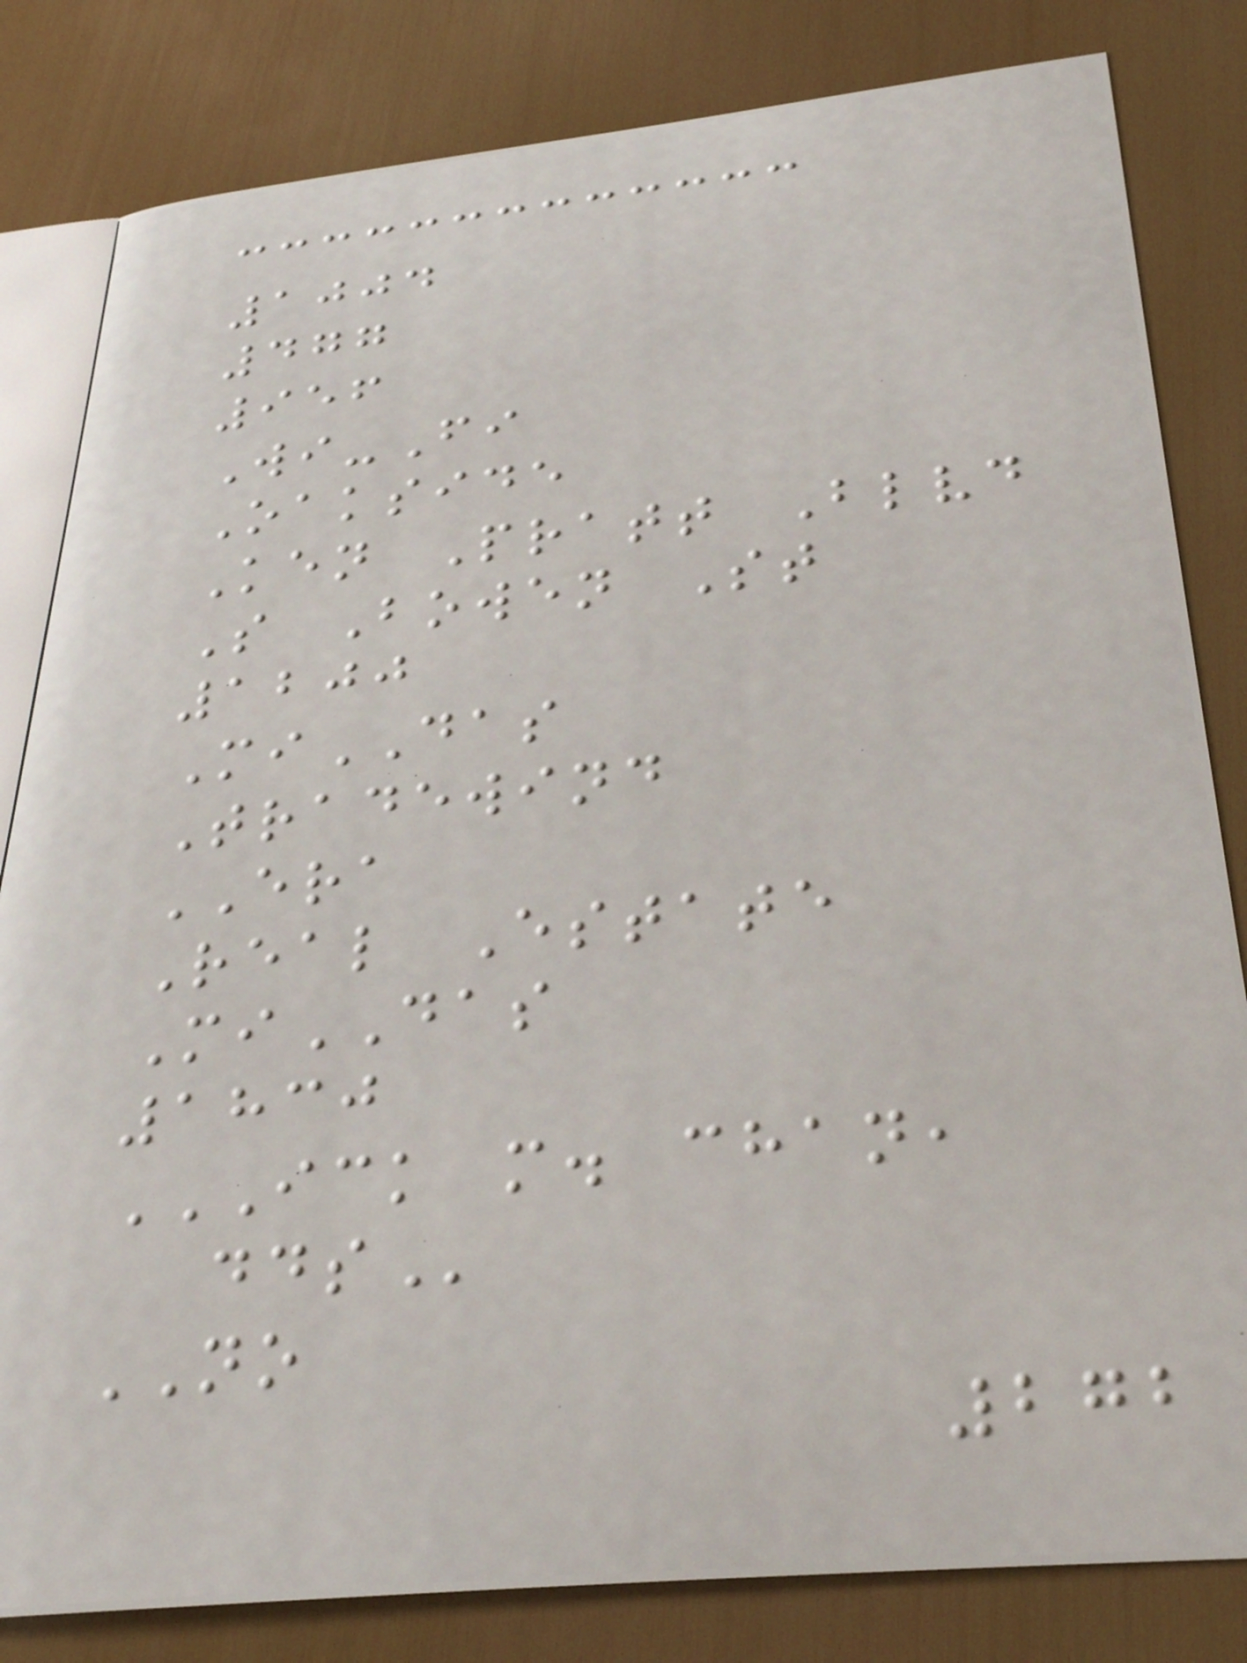1004
477
956
Wi-Fi
Oakside
Ken Pratt Blvd
S Bowen St
1200
MiDAS
Tradewind
ERA
Real Estate
MiDAS
1830
ICK M. CHAN,
DDS
NO
272
